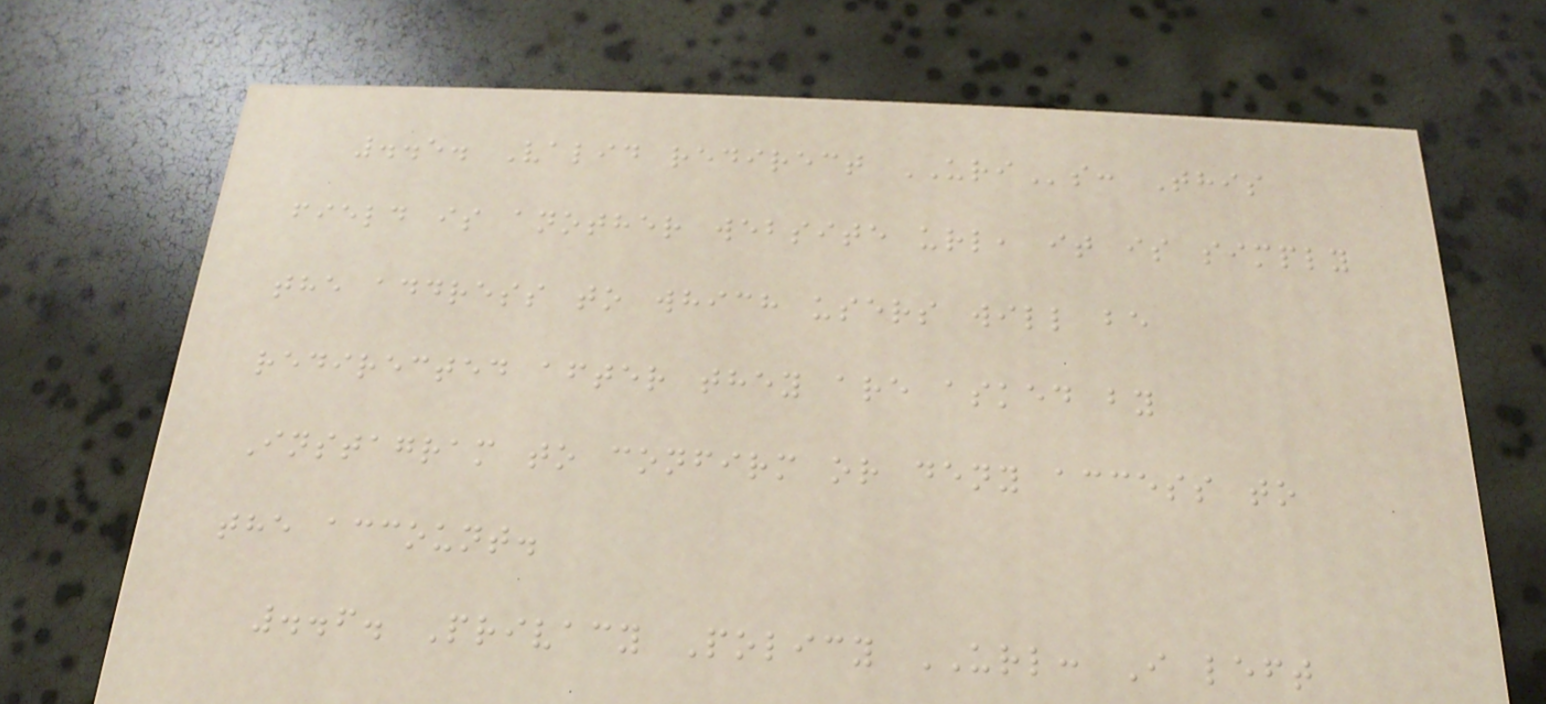..5. Valid redirect URIs: This
field is another website url, it is simply
the address to which users will be
redirected after they are asked by
Instagram to confirm or deny access to
the account.
..6. Privacy Policy URL: I left
